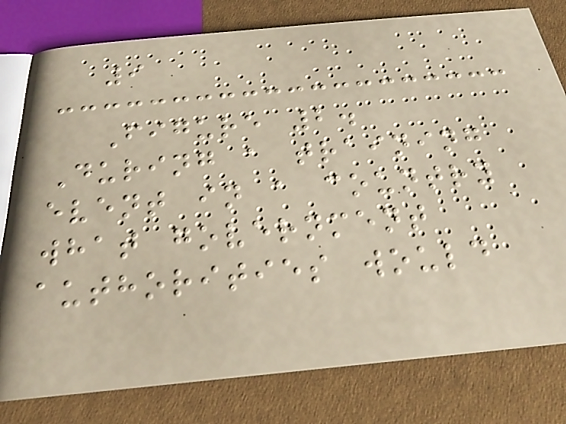9
Figure 2.
During a training
event in a country
what government
authorities would
